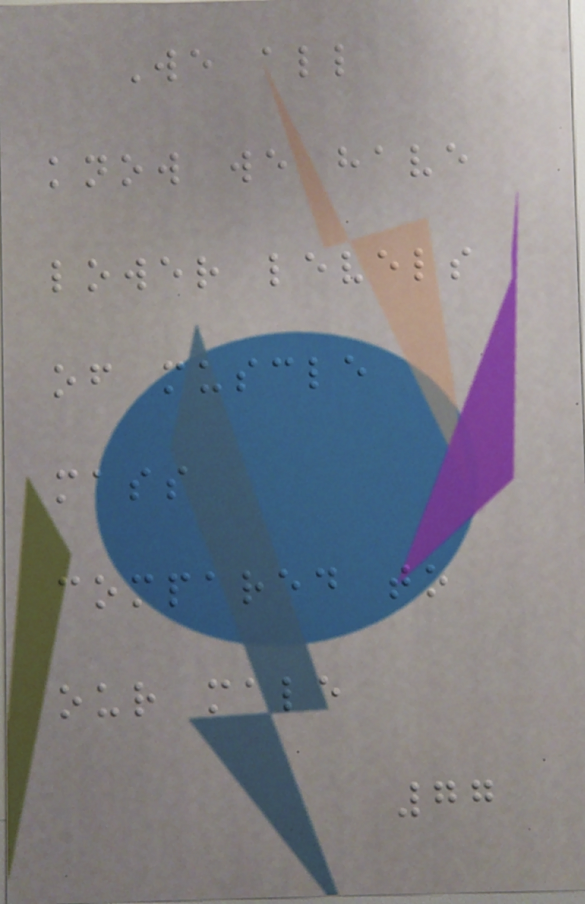We all
know we have
lower levels
of muscle
mass
compared to
our male
77
